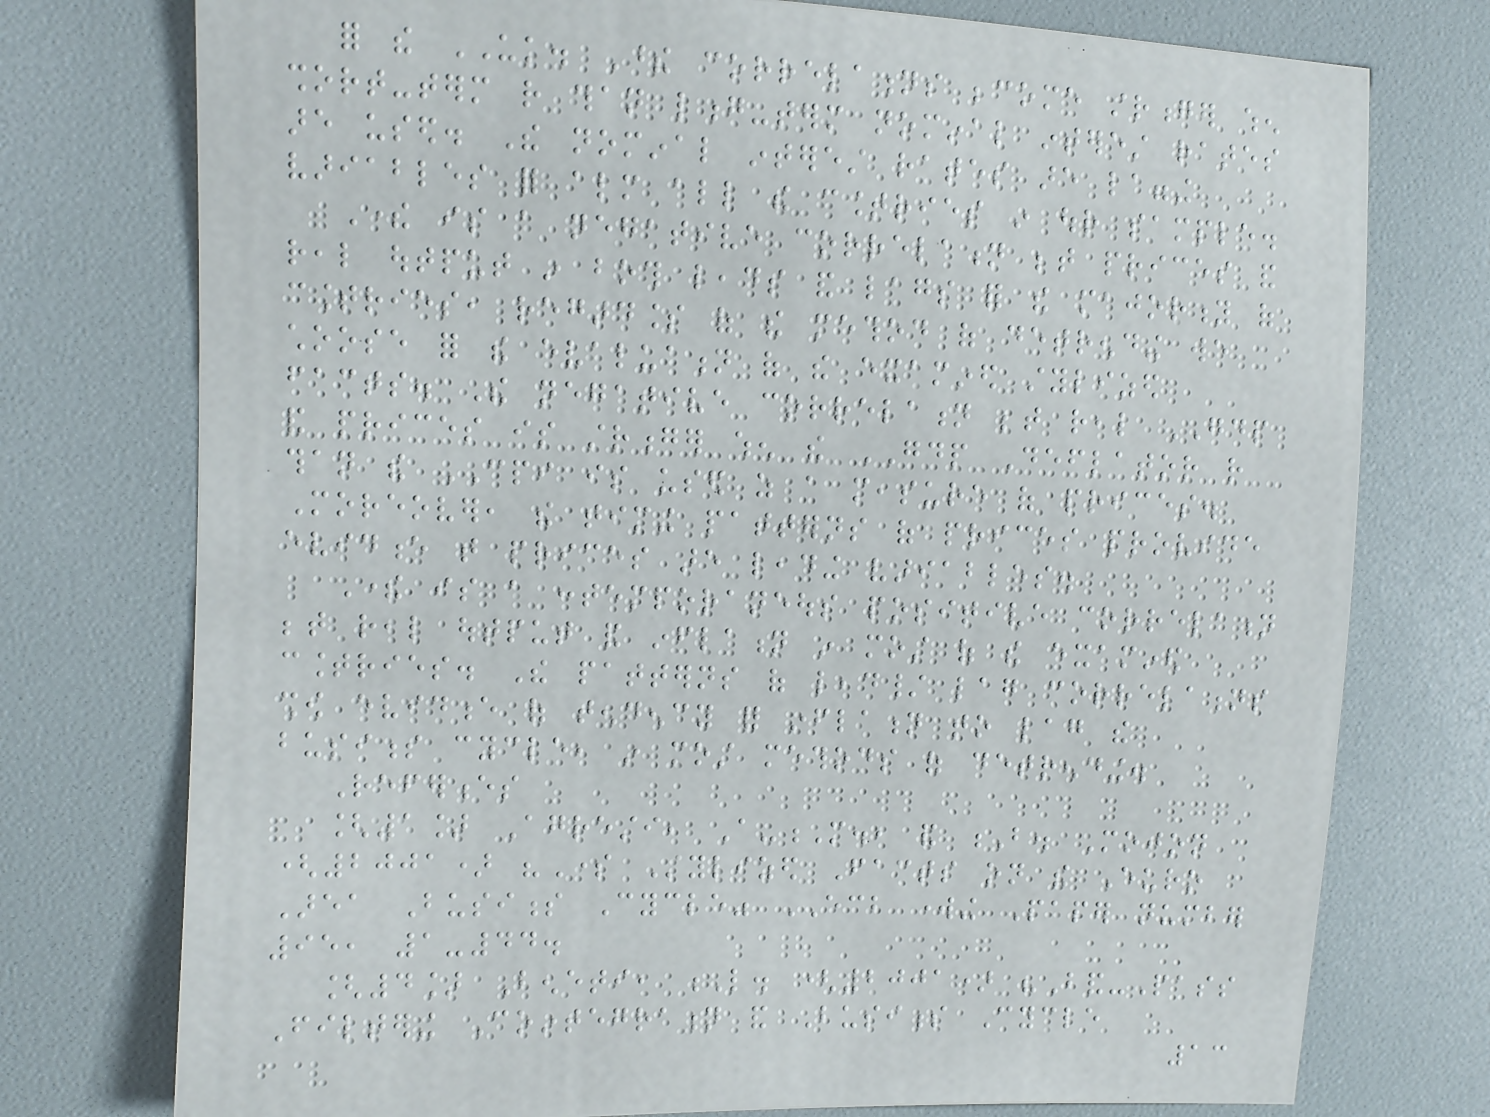for the UK. These correlations become stronger when
short-term rather than long-term nominal interest rates
are used. The nominal interest rates are lagging
variables for almost all the countries in our sample.
There is a negative correlation between prices and
real output in both leads and lags for the majority of
countries, regardless of the method of detrending we
choose for the evaluation of the examined stylized
facts. The negative correlation between real GDP
and prices is stronger when the GDP Deflator rather
than the CPI is used as a measure of prices.
Moreover, the timing patterns of prices provide
evidence that prices are leading variables.
There is a contemporaneous positive correlation
between real output and inflation in most of the examined
countries. The patterns of lead/ lag correlations
show evidence of tendency for inflation to lag the
business cycle, in most methods of detrending.
References
[1] Agresti, A-M., and B. Mojon
(2001) "Some Stylized Facts on the Euro
Area Business Cycle" ECB working Paper number
95, 1-44.
[4] Beneti, L. (2001) "Band-Pass
Filtering Cointegration and Business Cycle
13
